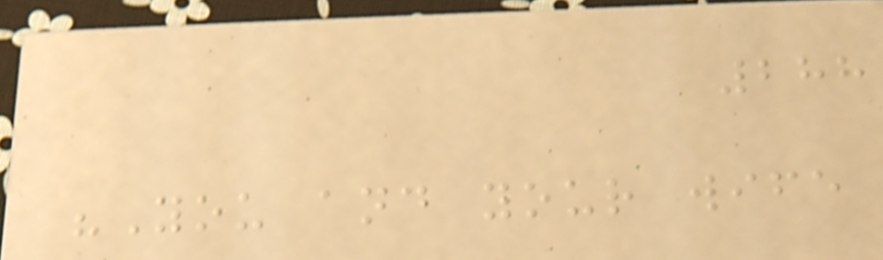288
"You and your wife
